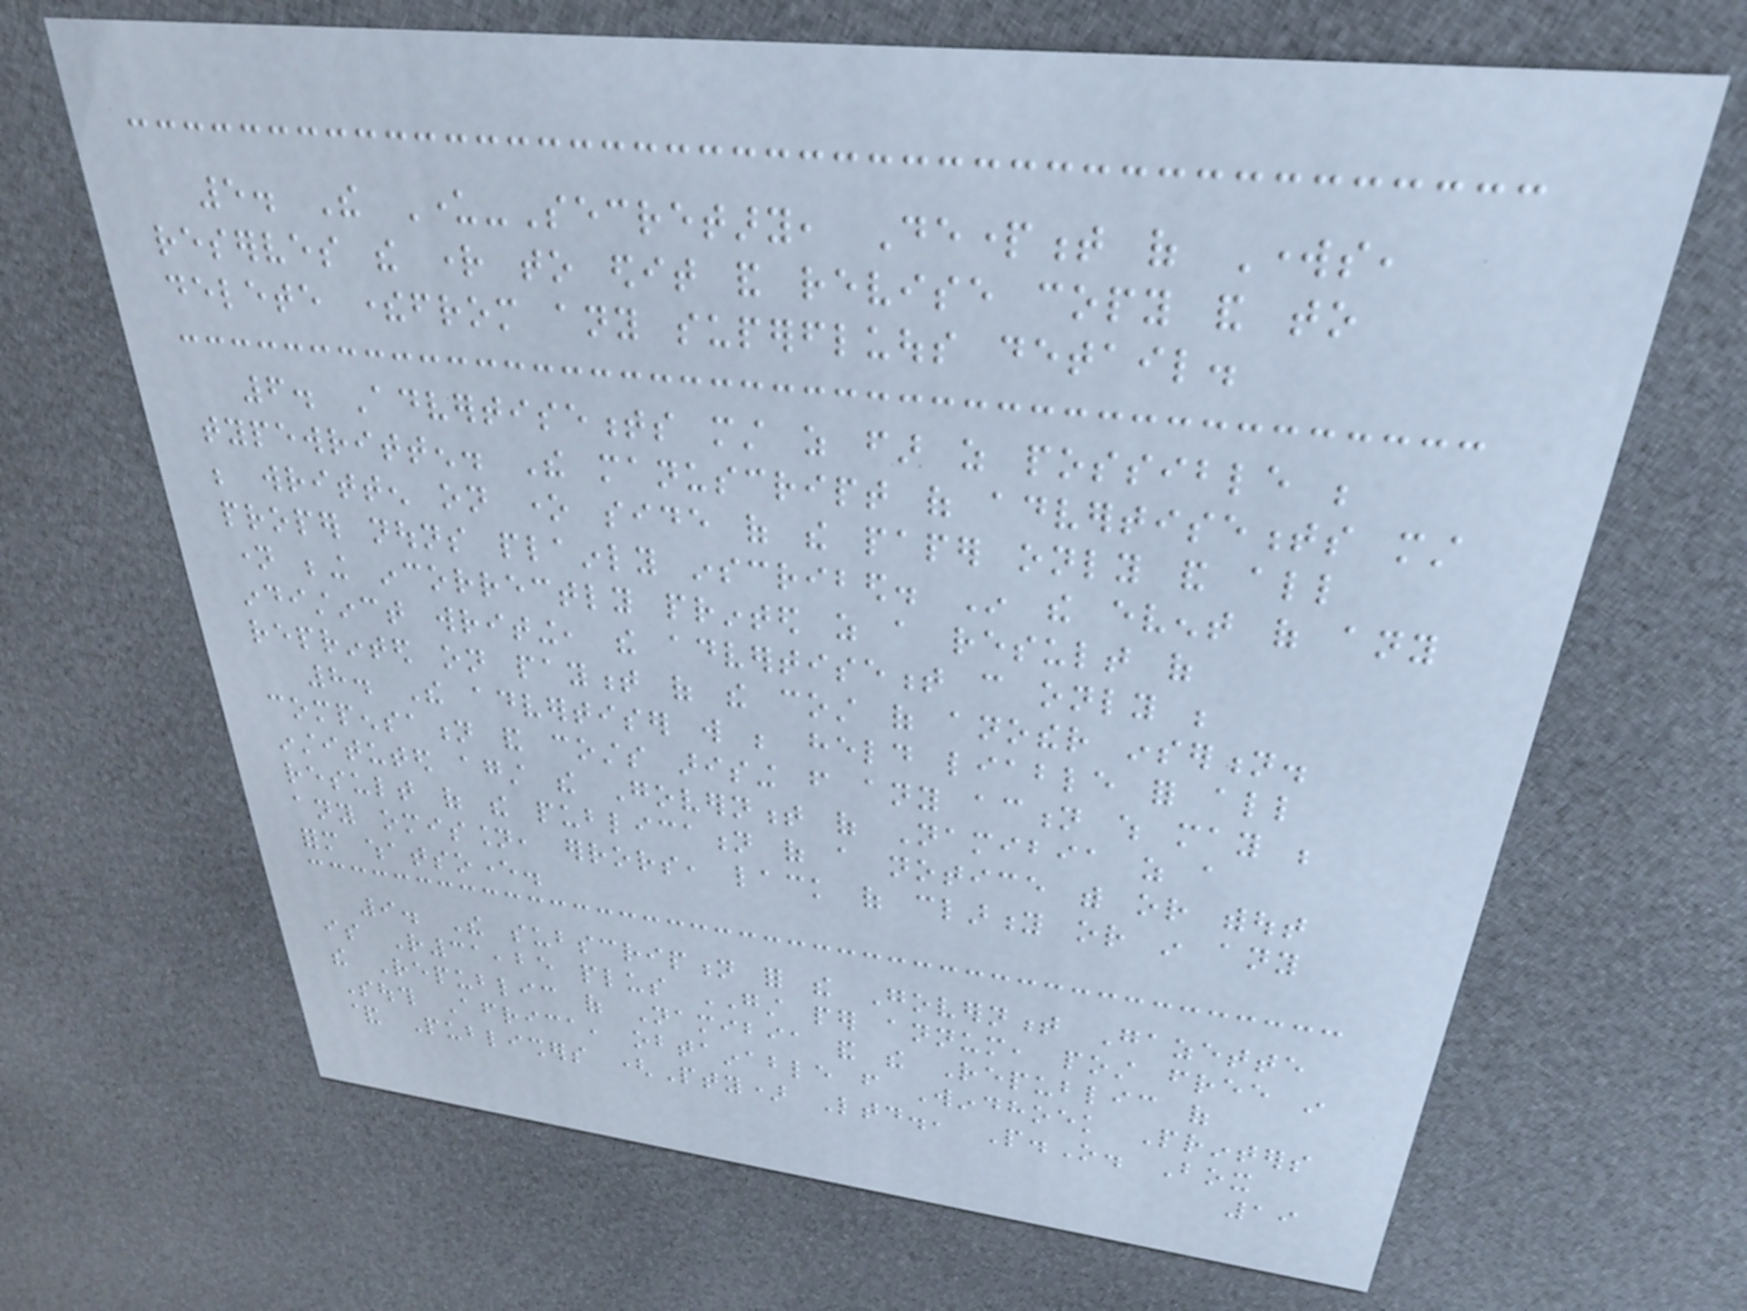5. The Under-Secretary, Department of Works,
reserves the right to edit and revise copy and to
delete therefrom any superfluous detail.
6. Advertisements must as far as possible be
typewritten. The manuscript of advertisements must
be written on one side of the paper only and all
proper nouns plainly inscribed. In the event of any
name being incorrectly printed as a result of
indistinct writing, the advertisement can only be
reprinted on payment of the cost of another insertion.
8. The advertiser will be held liable for all
compensation and costs arising from any action which may be
instituted against the Government of Namibia as a
result of the publication of a notice with or without
any omission, errors, lack of clarity or in any
form whatsoever.
9. The subscription for the Government Gazette
is R31,25 plus GST per annum, post free in
the Republic of Namibia and the Republic of
South Africa, obtainable from Windhoek Printers
& Publishers (Pty) Ltd., P.O. Box
19
